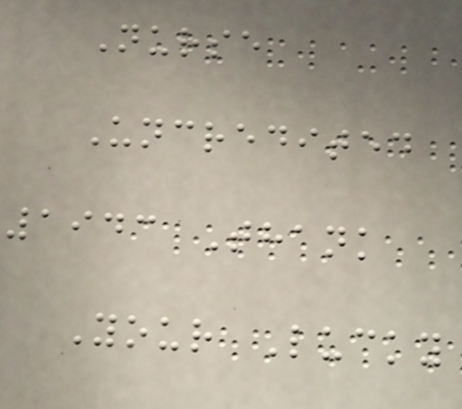Nurse
Uncredited
1943 Thank
Your Lucky
